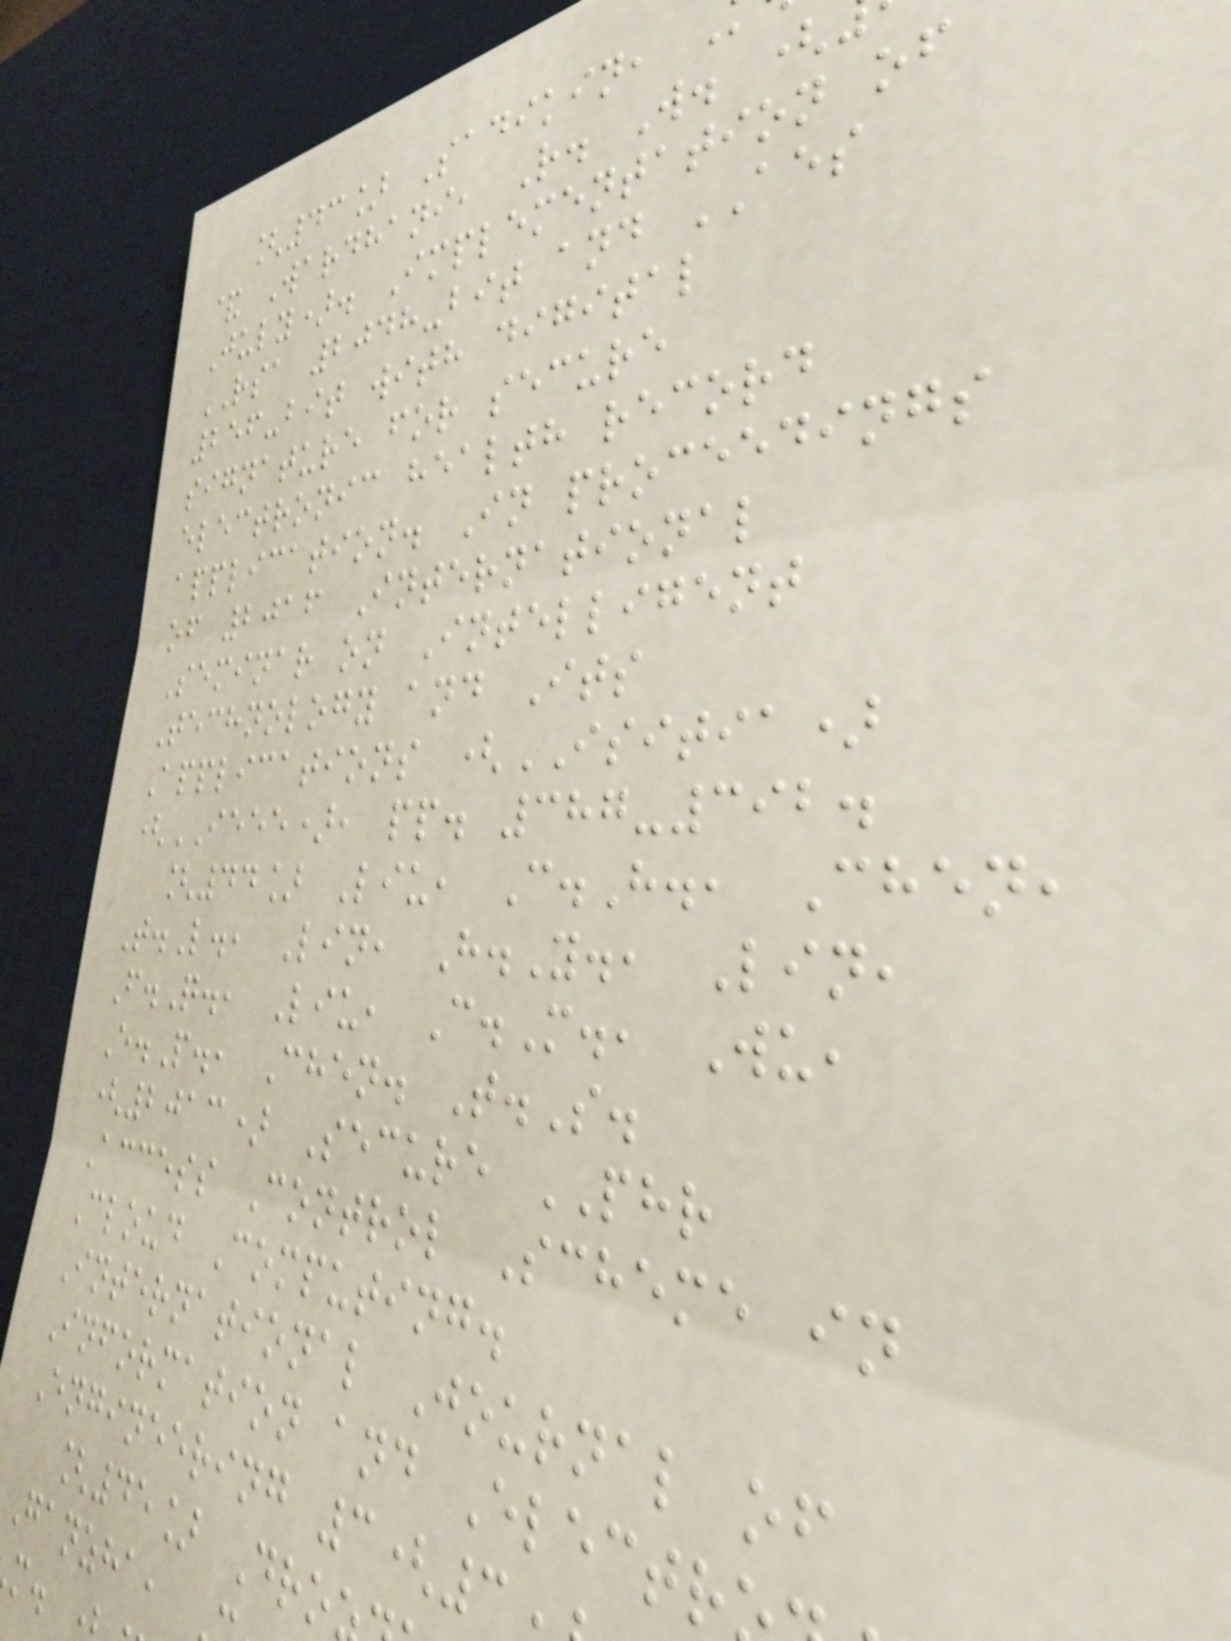[43] Sadikin,
& Wardhani, R. W. (
July). Implementation of
RSA 2048-bit and AES
256-bit with digital
signature for secure
electronic health record
application. In proceedings
of 2016 International
Seminar on Intelligent
Technology and Its
Applications (ISITIA)
(IEEE), pp. 387-392.
[44] Liu, C.H., Chen,
T.L., Lin, H.Y., Lin,
F.Q., Liu, C.M., Wu,
E.P., Chen. T.S.
(2013) Secure PHR
Access Control Scheme in
Cloud Computing.
International Journal of
Information and Electr
Engineering 3(3
[45] Dro
Ganzha,
